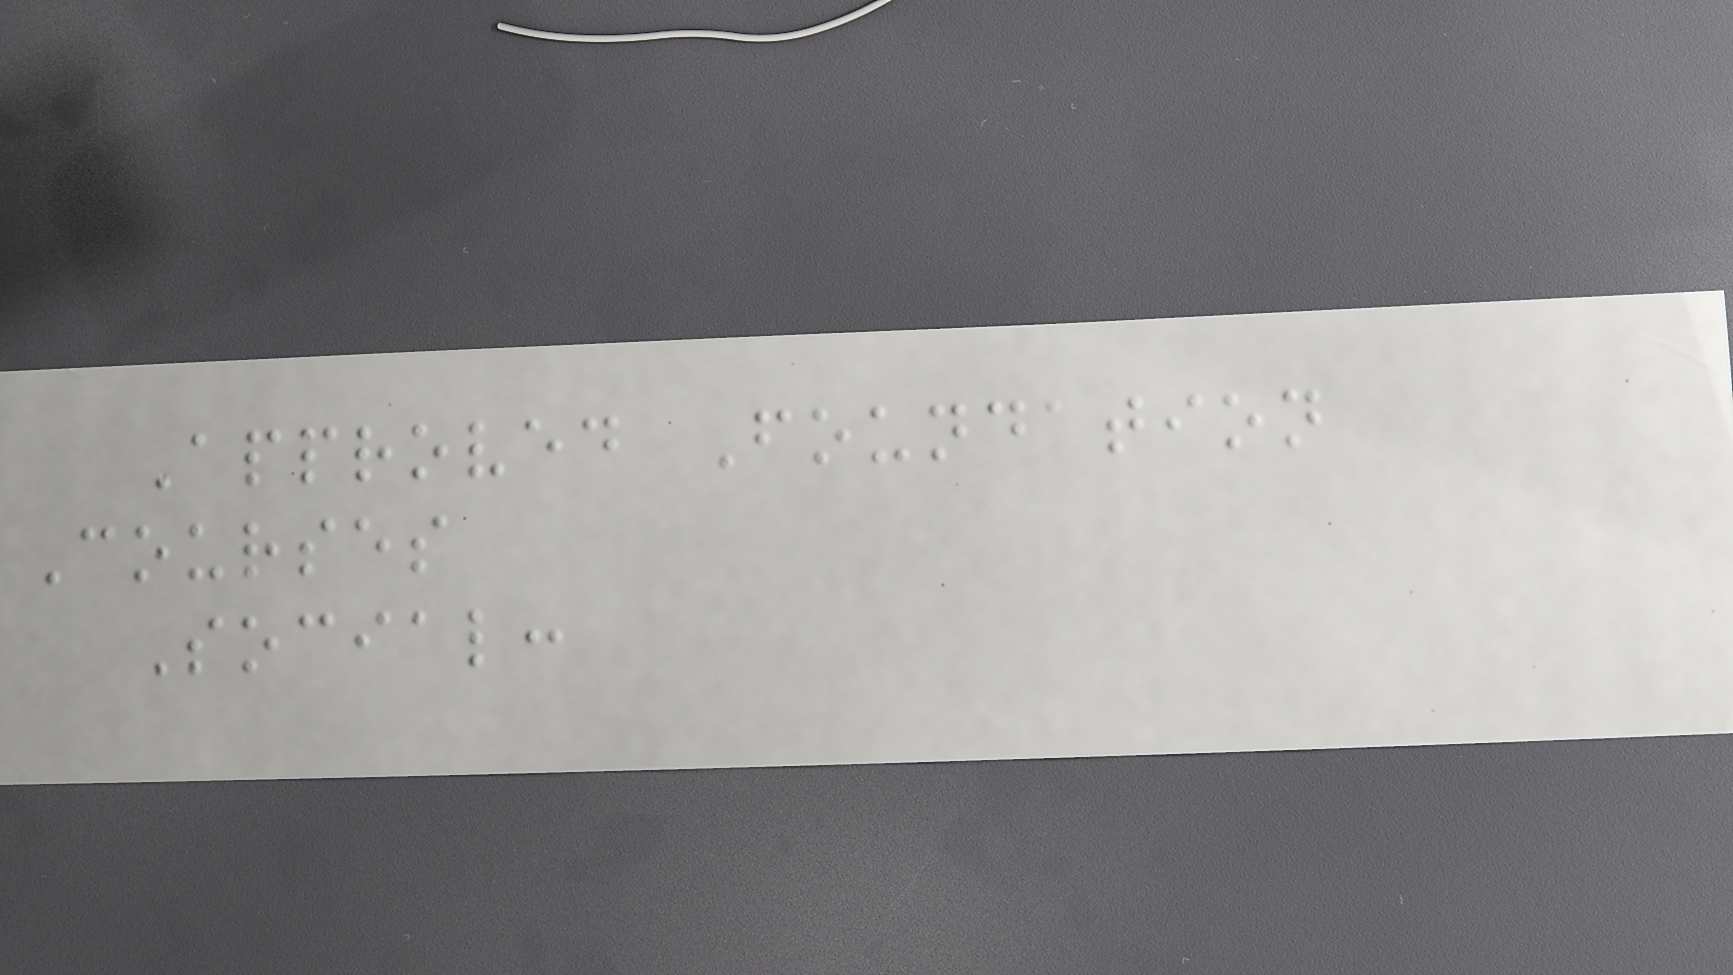Approved Foundation
Courses
Social:
